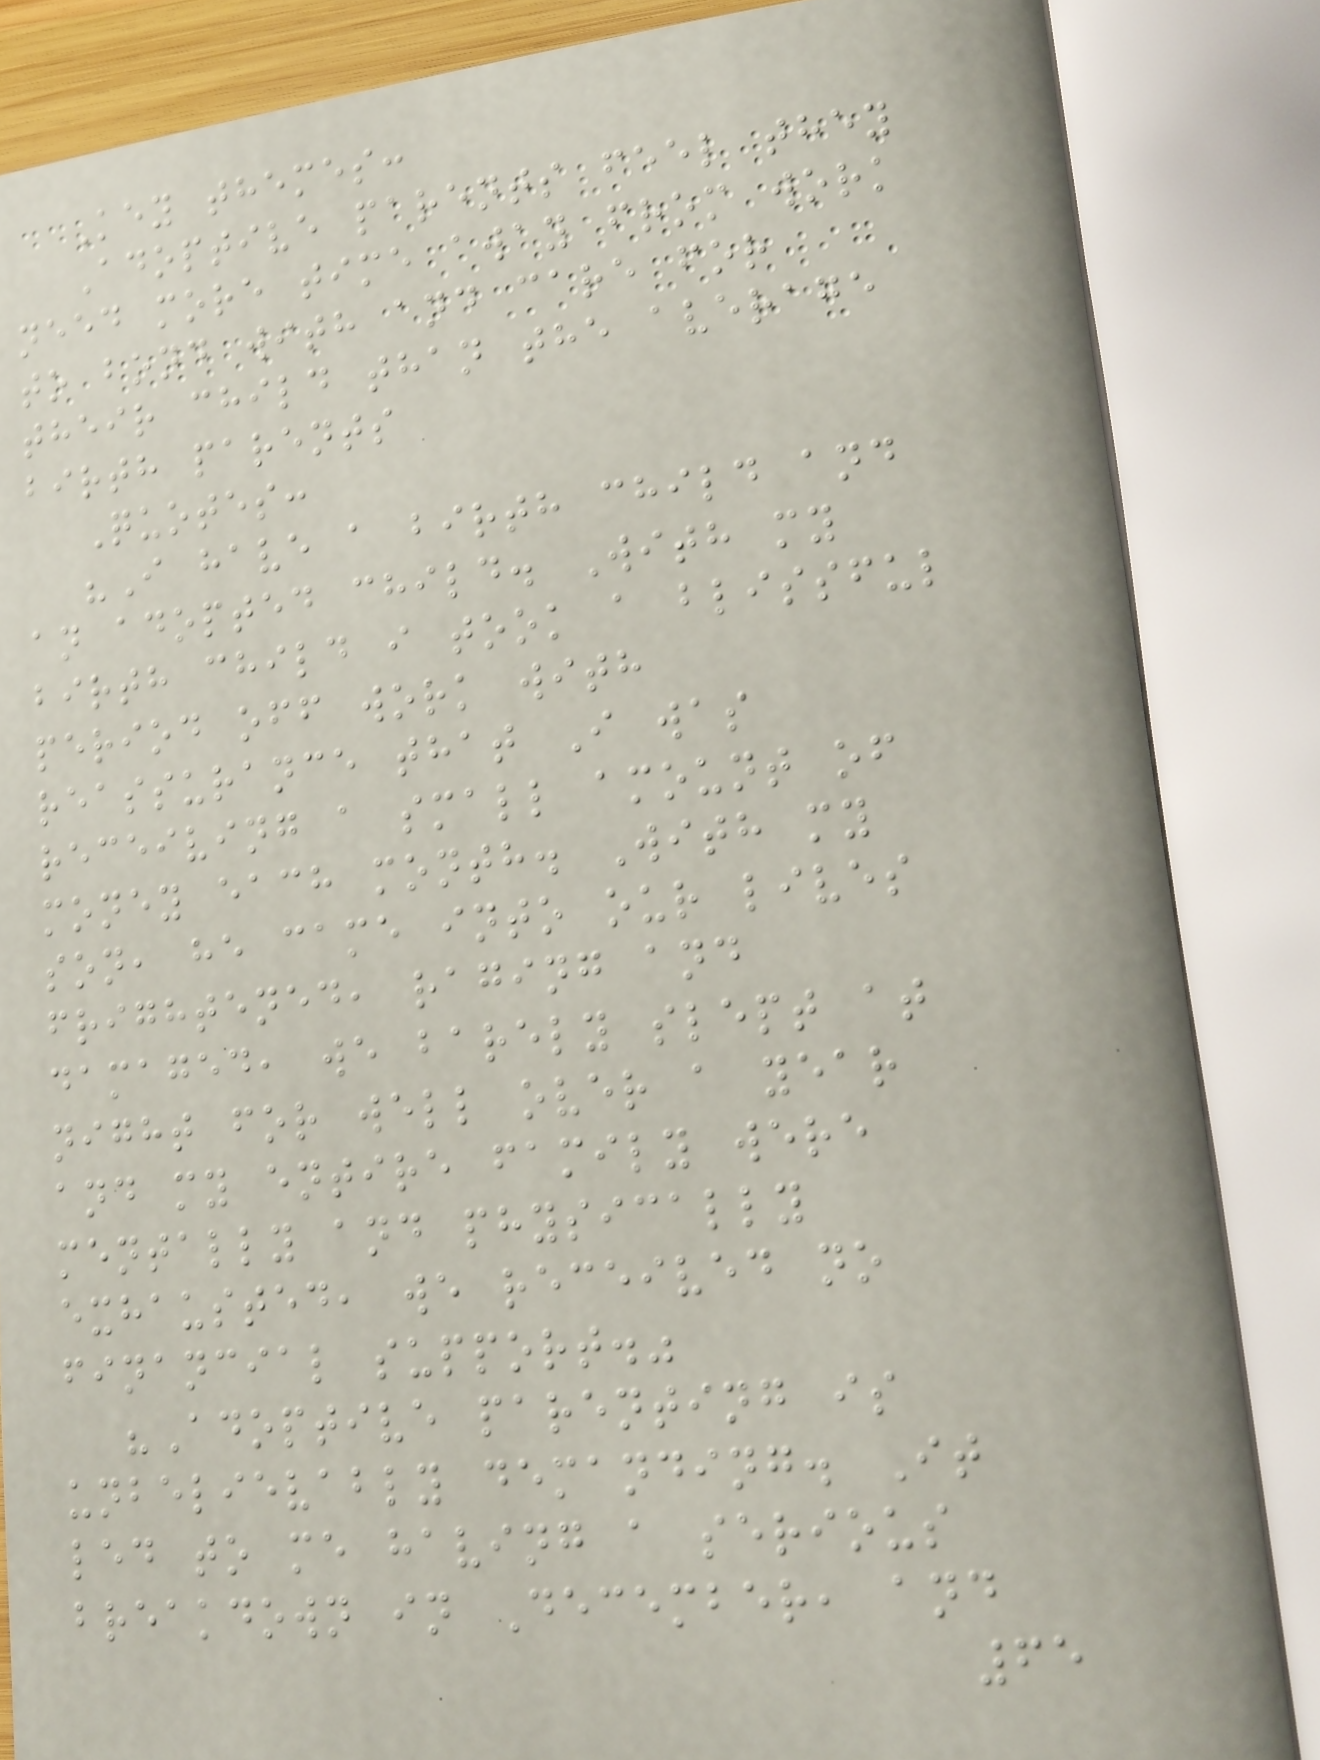Key themes:
Adoptive parents feel they
need more time away from work
to bond with and care for
their child than the average
birth parents
Quotes:
"I have a birth child and
an adopted child. With my
birth child i took a blissful
period off work with
reassurance that I was
receiving a small amount of
money each month. With my
son, he came into our lives
frightened, raging and
damaged, we barely slept at
night for well over a year
and my entire family were
mentally and physically
exhausted, we received no
financial support."
"Adoptive parenting is
unbelievably demanding. It
led to me having a serious
breakdown in December, and
65
